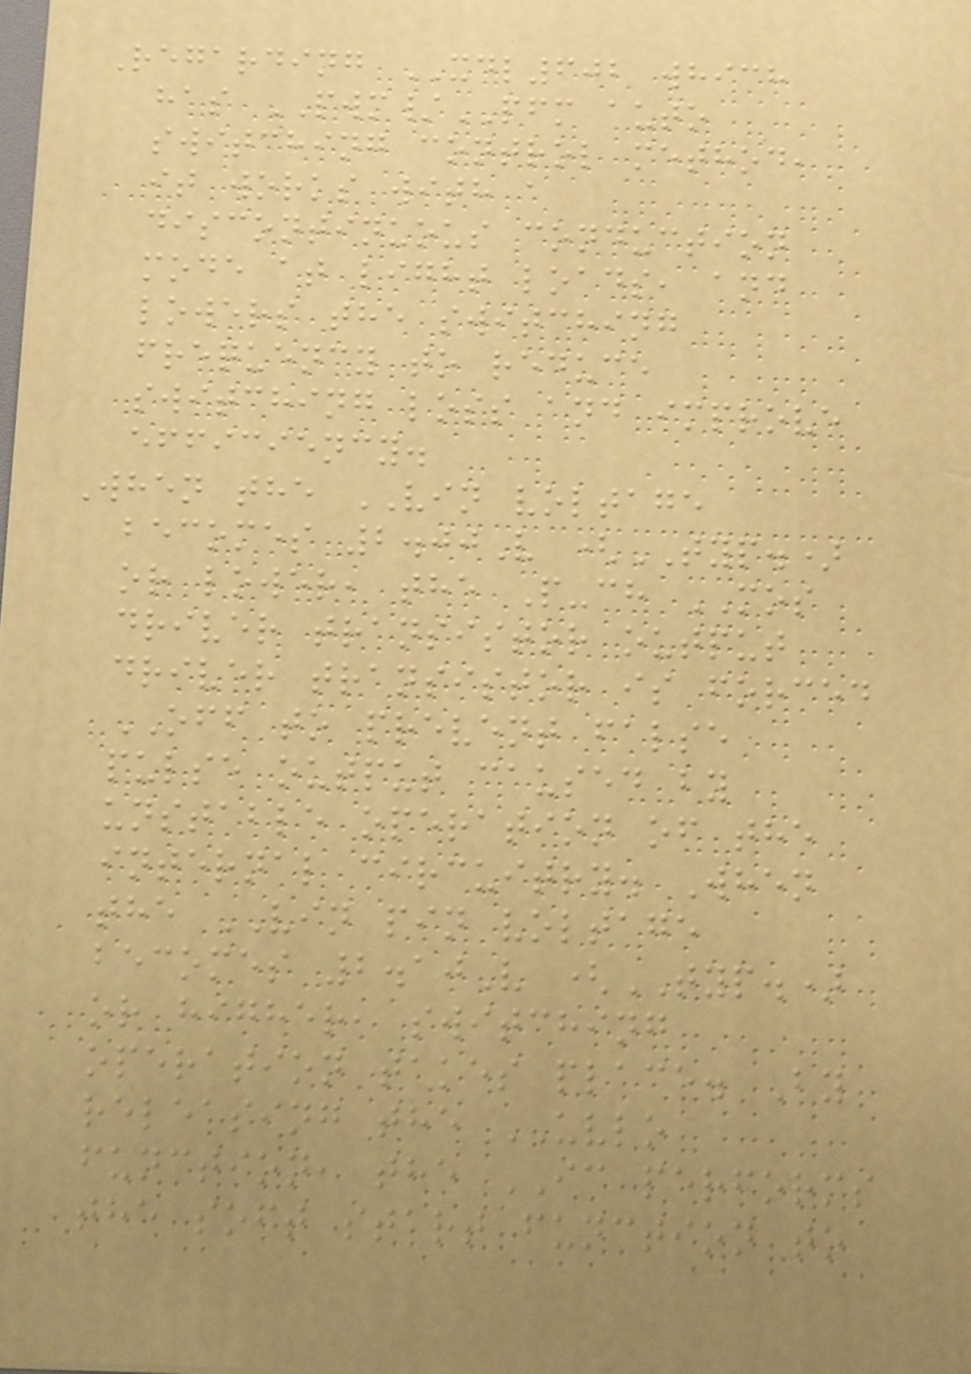Regarding XDL602 which
has PWM/PFM auto
switching control method,
it works with a
discontinuous conduction
mode at light loads, and
lowers the switching
frequency to reduce
switching loss and improve
efficiency.
When the VIN voltage
becomes 2.00V (TYP.)
or lower, the P-ch MOS
driver transistor output
driver transistor is forced
OFF to prevent false
pulse output caused by
unstable operation of the
internal circuitry. When
the VIN pin voltage
becomes 2.10V (TYP.)
or higher, switching
operation takes place. By
releasing the UVLO
function, the IC performs
the soft start function to
